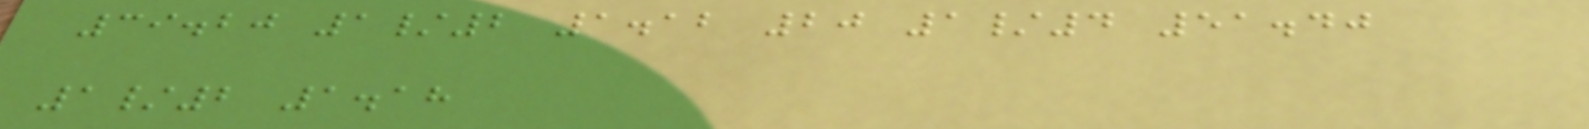39.20 1/2 1.12 20 1/4 51.40
1/2 1.18
